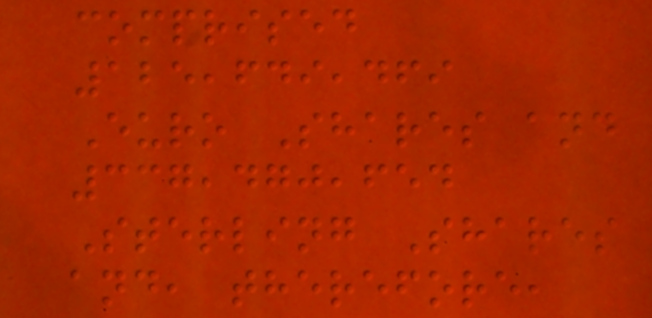comprised
125,649,469
Euro Shares and
337,470,654
Sterling Shares
and, therefore,
